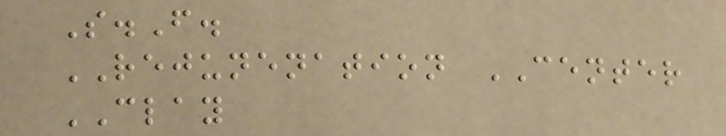S.F.
REJUNENATION CENTER
CLAY
